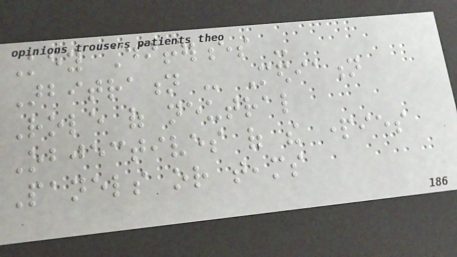Key Differences -
Arbitration - Mediation
Role of neutral
Objectives of the parties
Panels or teams
